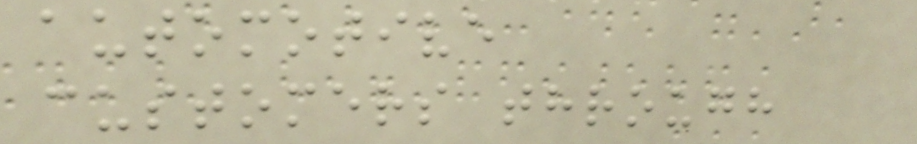automotive
customers through
